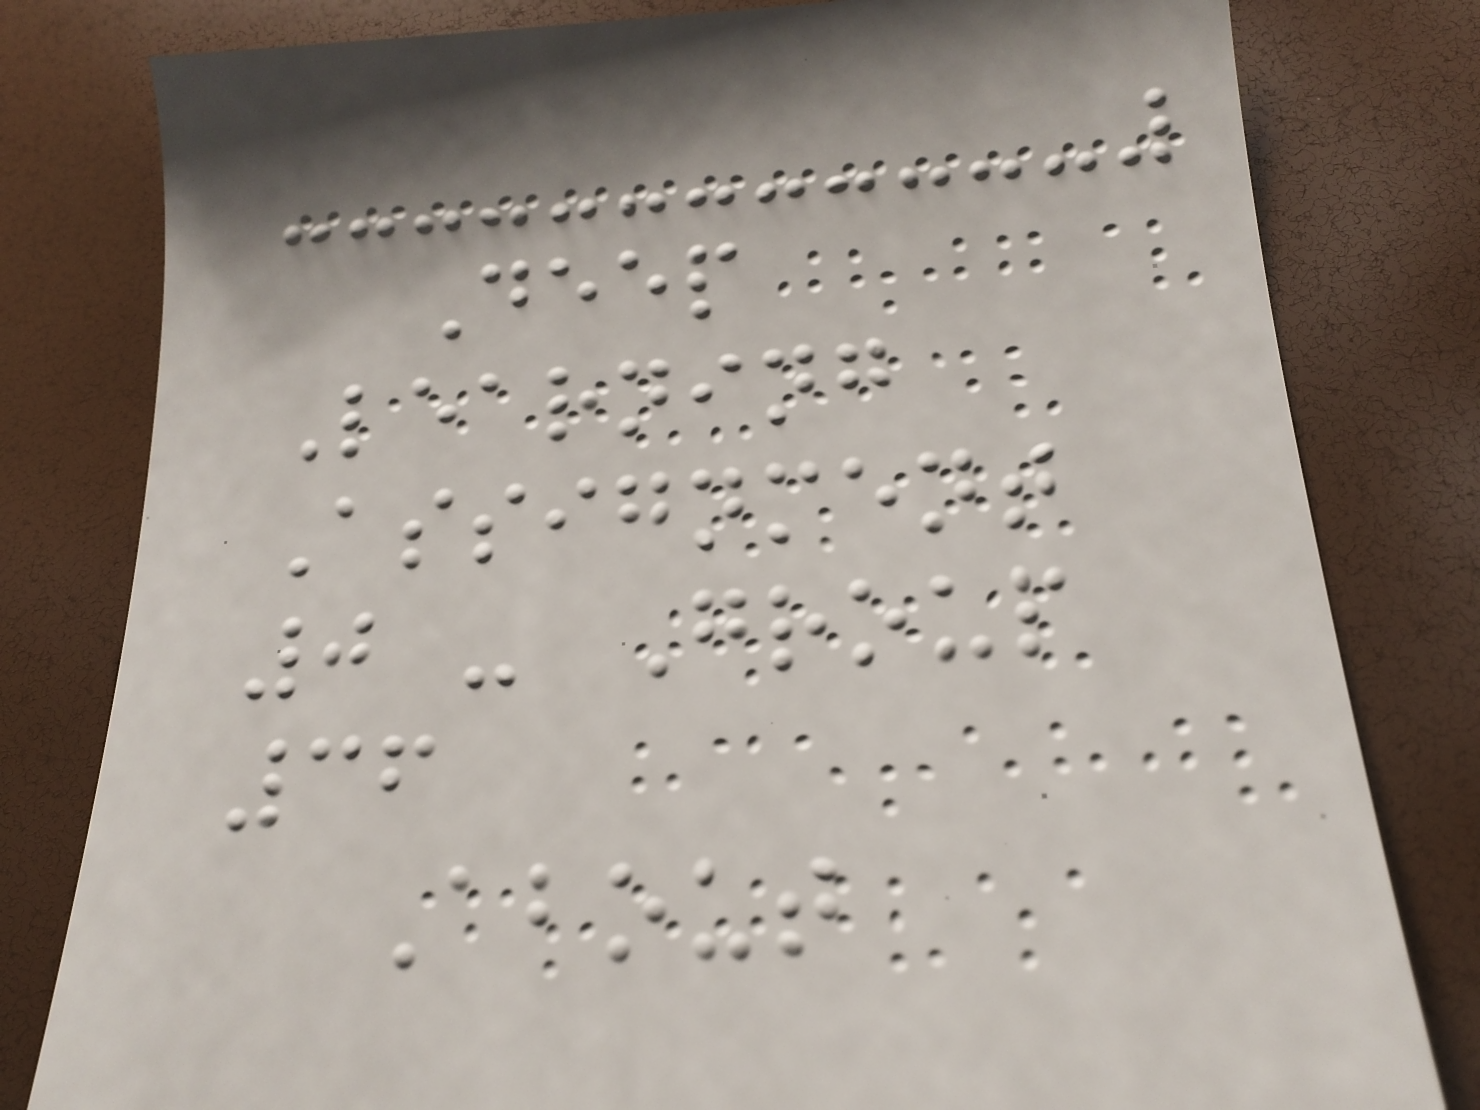Deep
Learning
Assignment
0 - Group
36
About
